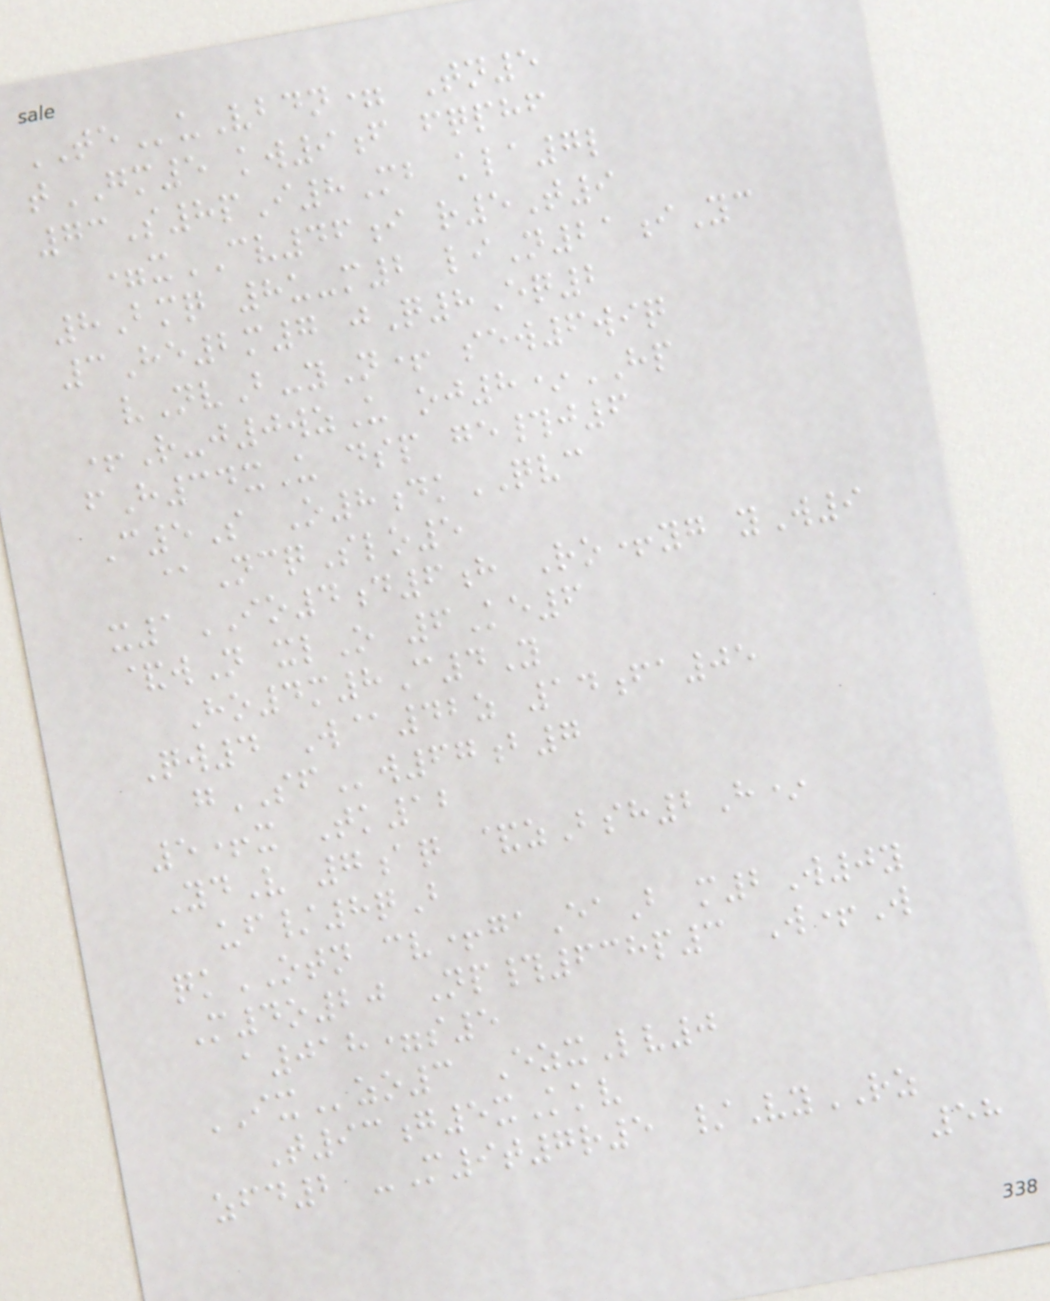TEuVbdn= Tn5
tGM5 kw9f fqphf
73S8pI8Mb kla7l
=xCV46i r5T9
8Bmq 8u-m2 liN21iYc
3He2m7 jQ8Eq2
vNvB-yN+ sew6wiq
+R-j0wzU oj8*HP
fH34xU dsp ge#j6
C5S O8dkQVC
@NcqSlo5
x1IO4d6h Ro+yg yW9
&wN xlO 6Ke6
Ho4m8C4Y
Qw4 W@42z 14fa05
gSFw67b7
5+x Tk12
YdV 7aq &zBsh2H*
uf/8qB
qkOTN cv+gaEaB m2W0y
M4o20 Np#638p3 W+W
a018=s5
IXzo3 EzxLv0
T93g5xKkv
zfd2 -M9t7r5 /VyRZ
58
